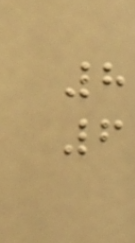8
6
